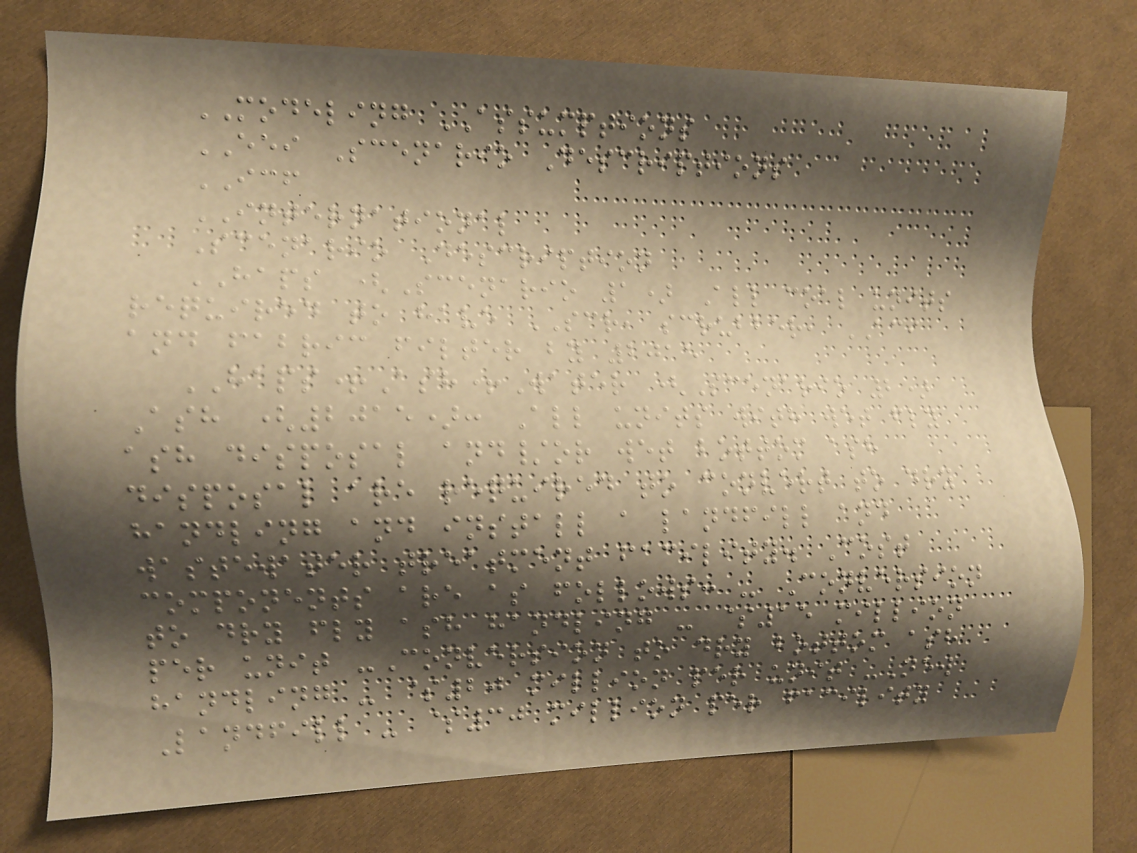MODELING ASSUMPTIONS
EEI Scenario Descriptions
ICF
INTERNATIONAL
Scenario Description
HAPS (Scenario 1) All coal units
required to have SCR, scrubber, ACI
and fabric filter by 2015
HAPS+Ash+Water (Scenario 2)
Ash (2015): All units with wet fly
ash disposal and/or wet bottom ash
disposal are required to convert to dry
handling and install a landfill and
wastewater treatment facility. Cost
components are as follows: - Conversion
to dry fly ash handling - $15 million
per unit -Conversion to dry bottom ash
handling - $20 million per unit -New
Landfill - $30 million per facility
